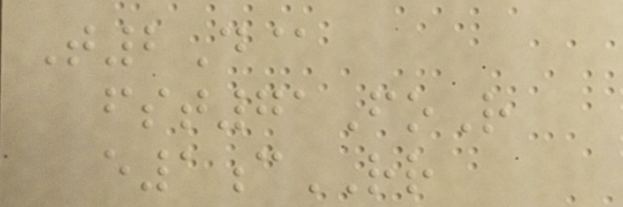T2D@
fst71FoR
e1cRR
